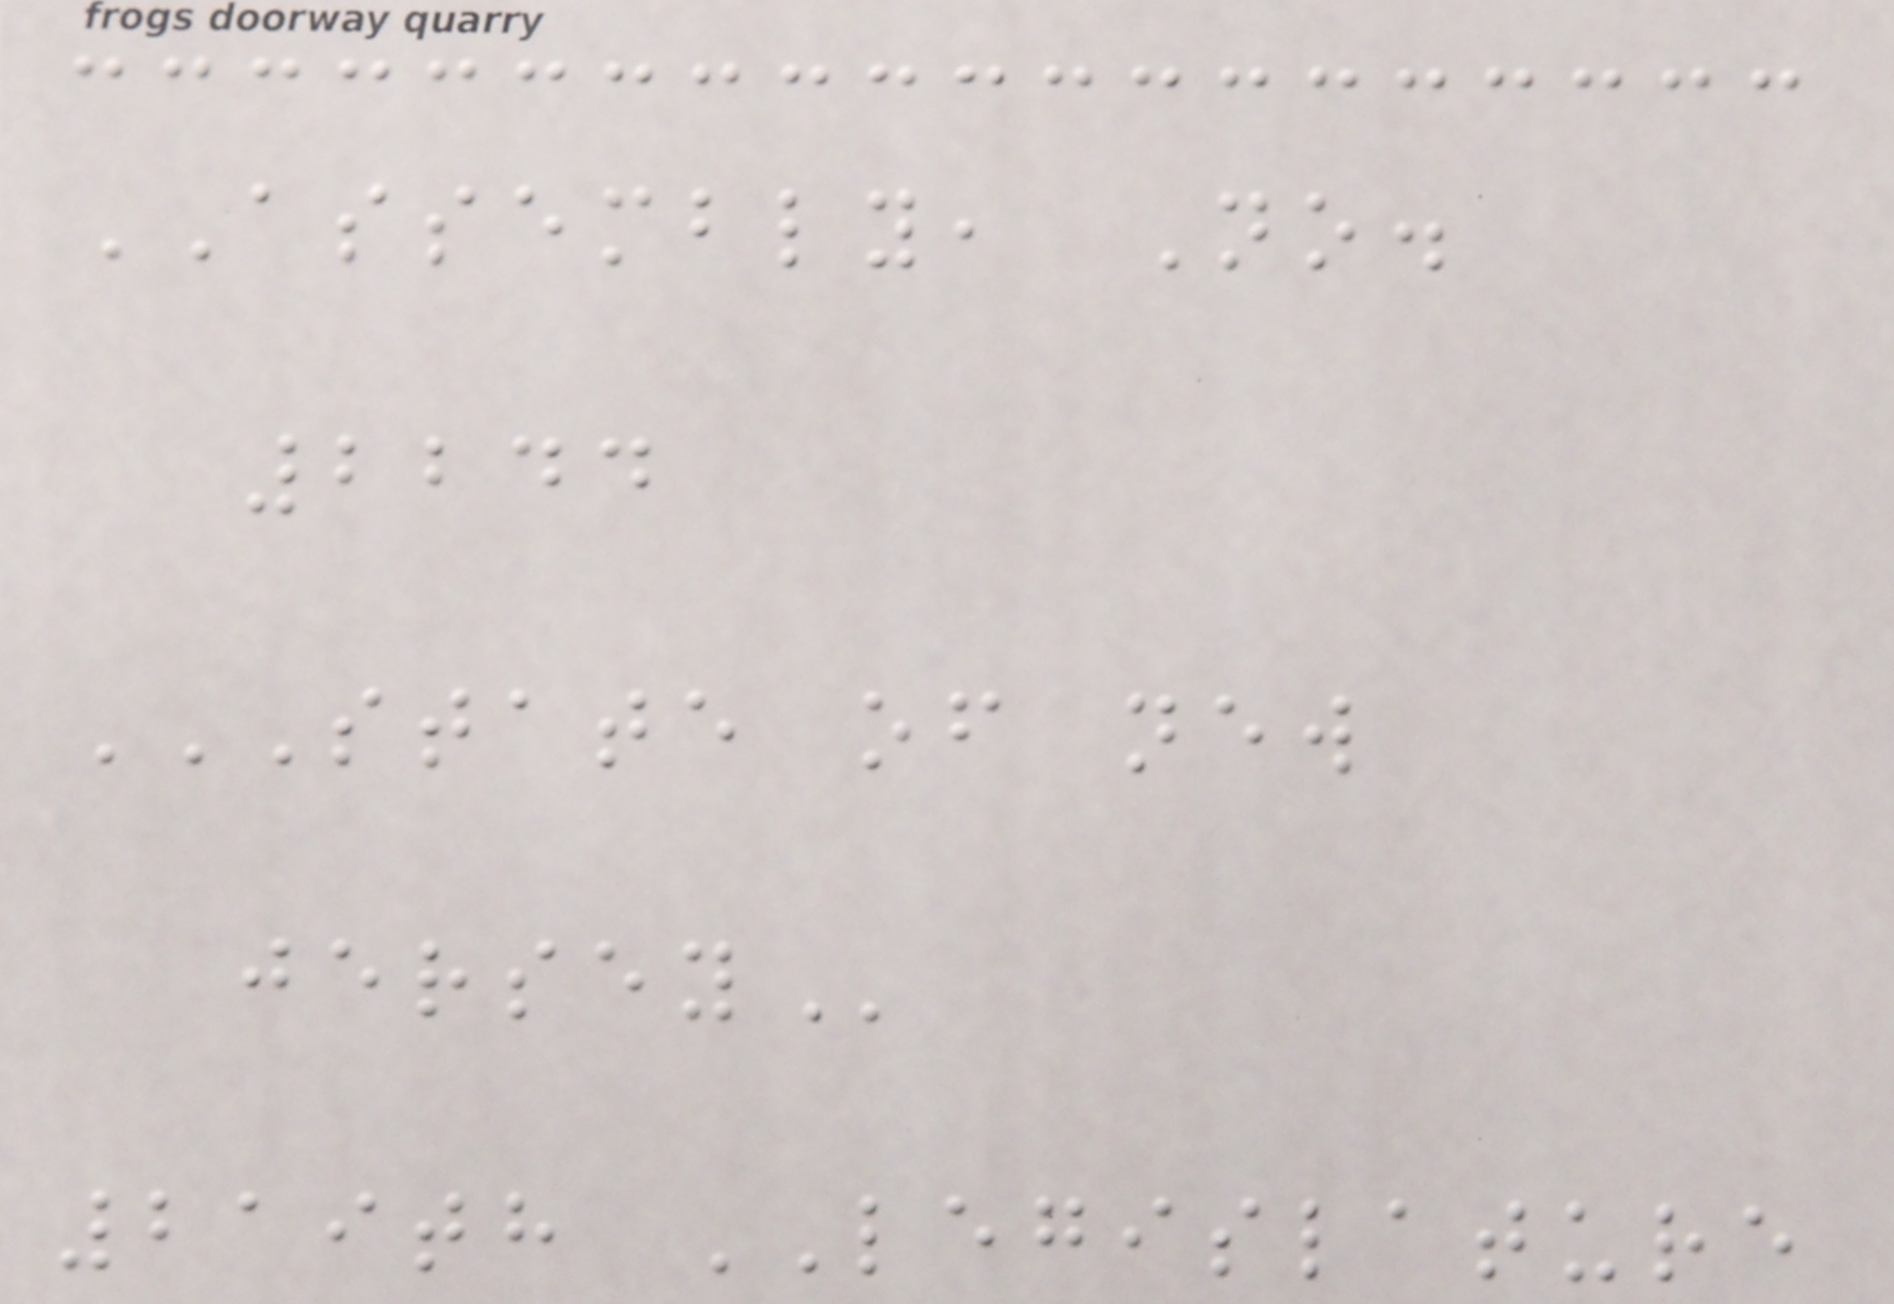ASSEMBLY, No.
2244
STATE OF NEW
JERSEY
219th LEGISLATURE
